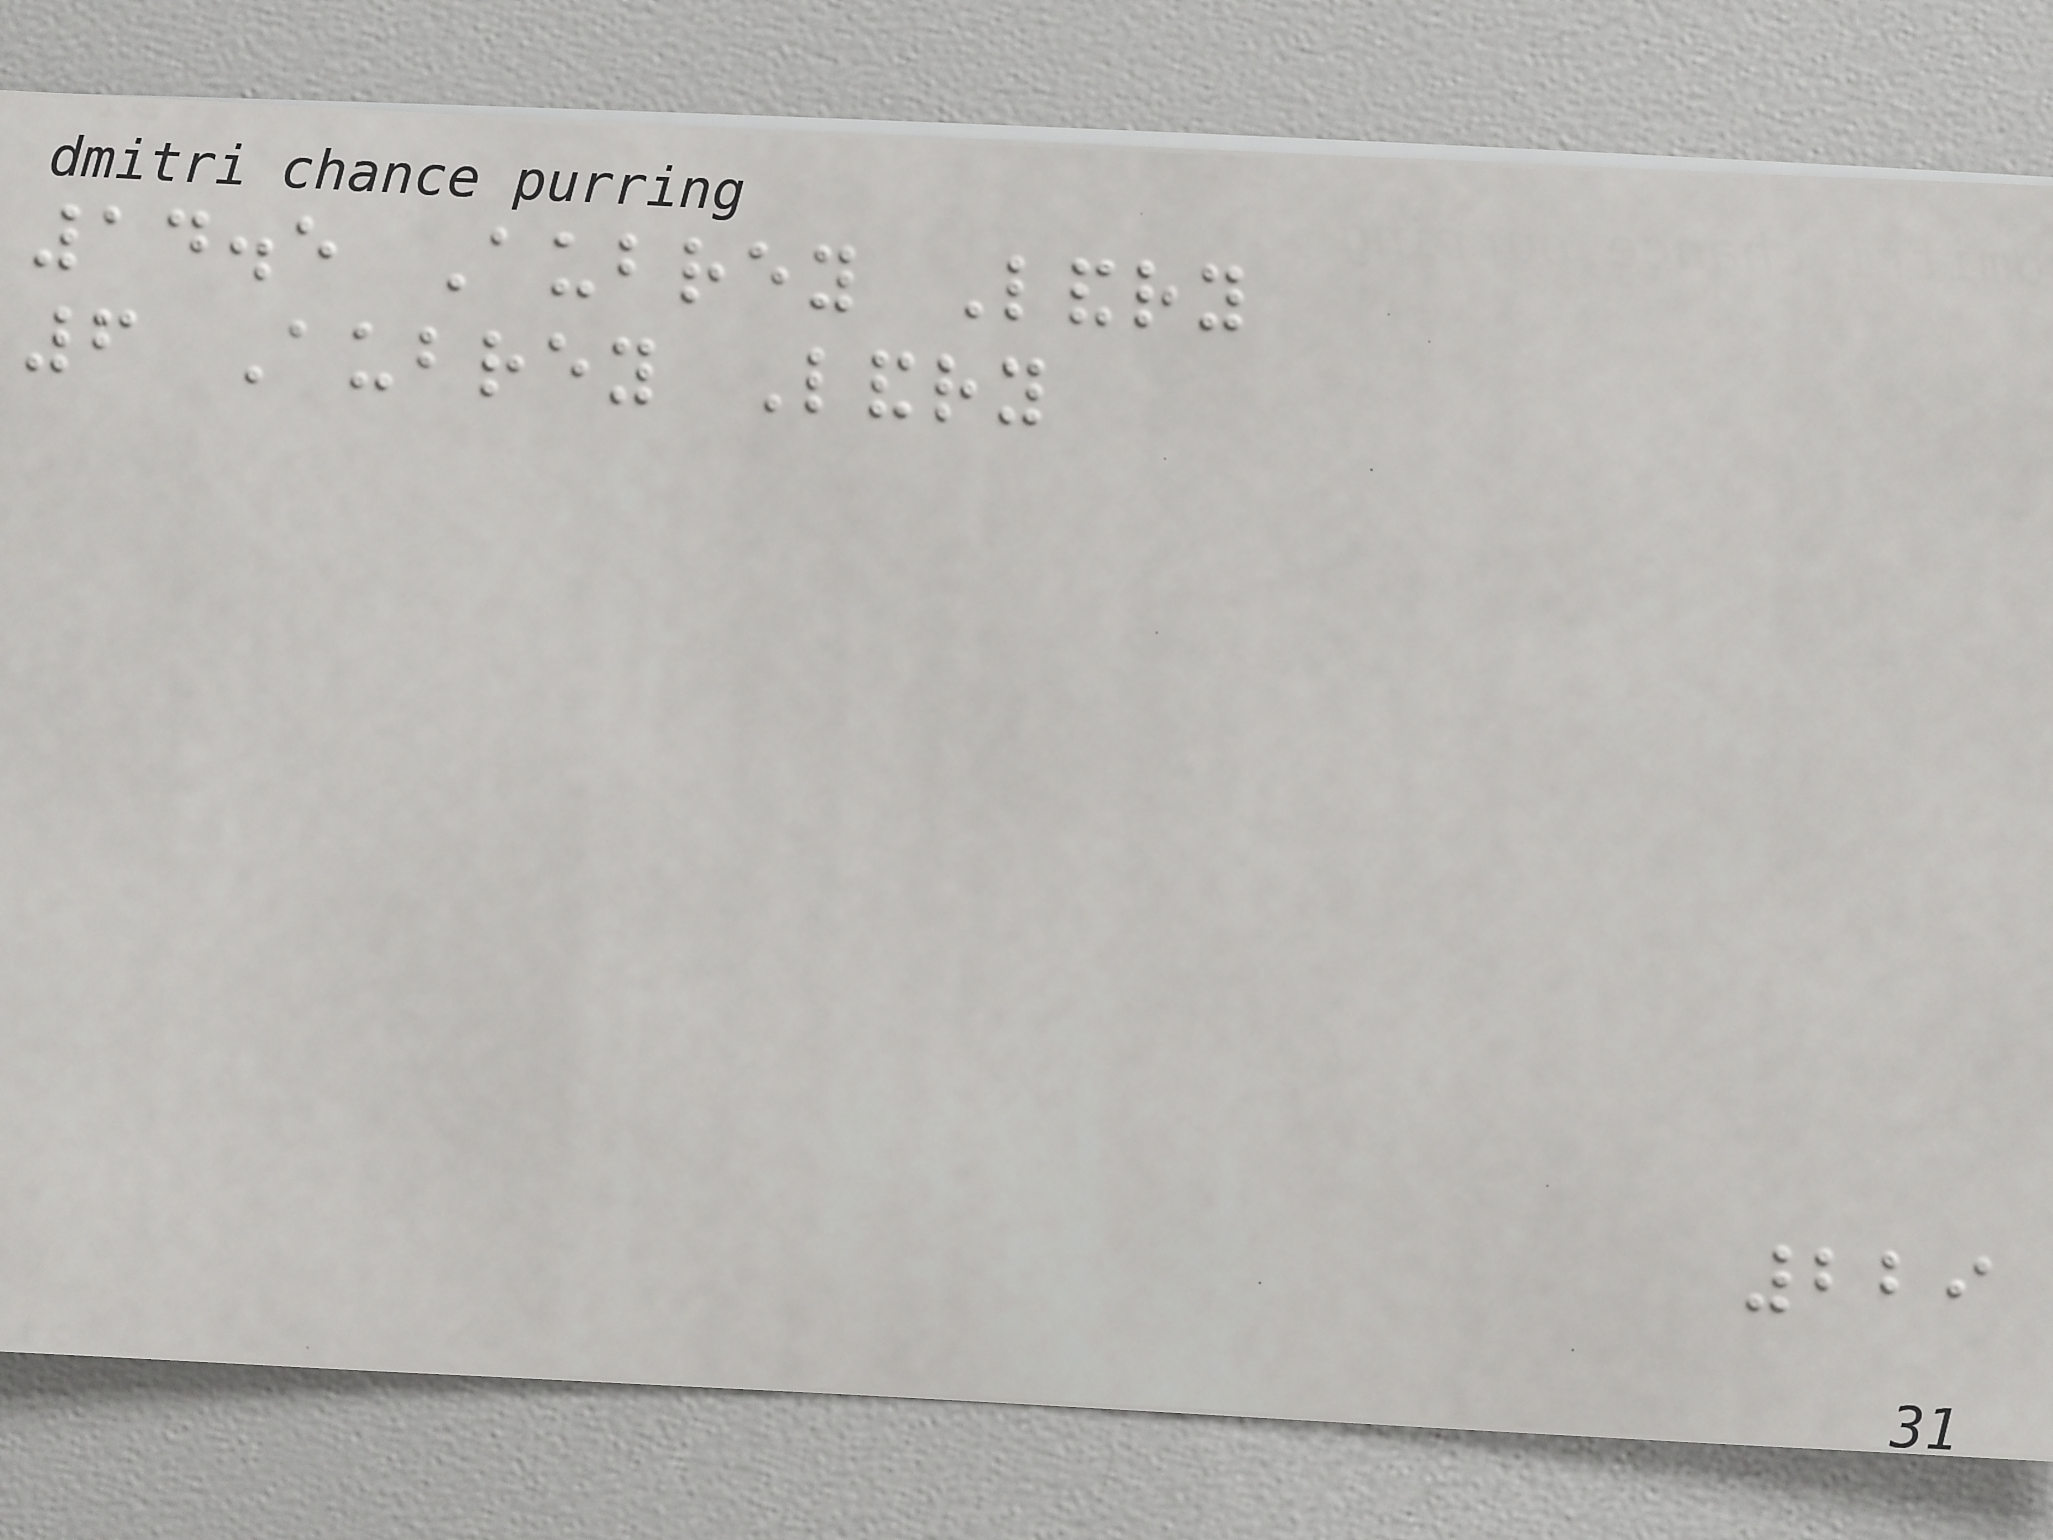14.5 Aubrey Landry
6 Aubrey Landry
229
